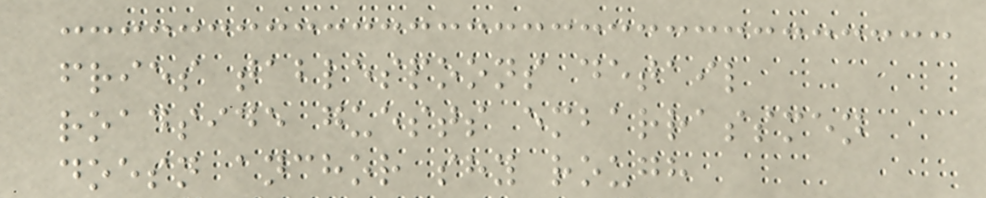fries tablespoons detail
roadside guests embarrassmen
doesn anchor shy rough
